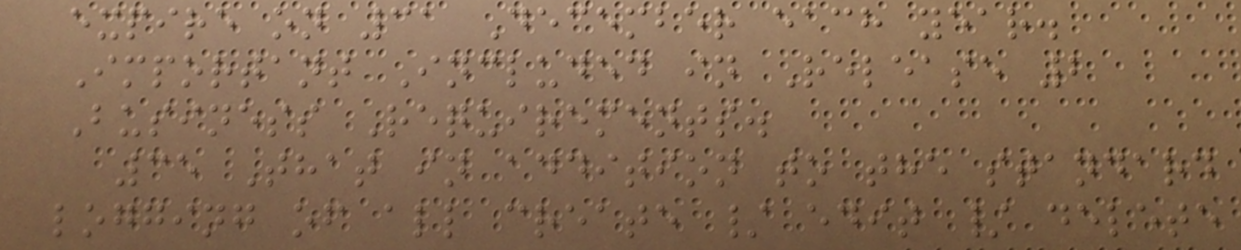expire on 31 December each year.
Important Included in Release 2
Business Requirements.
35 That in addition to the standard
logging of all create / edit / delete
